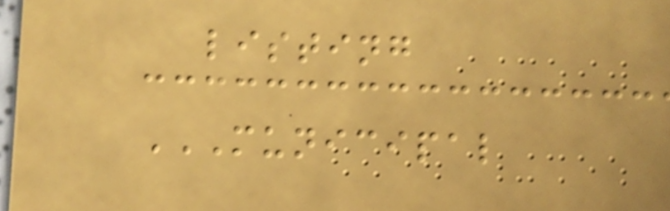listing
MUNICIPAL
